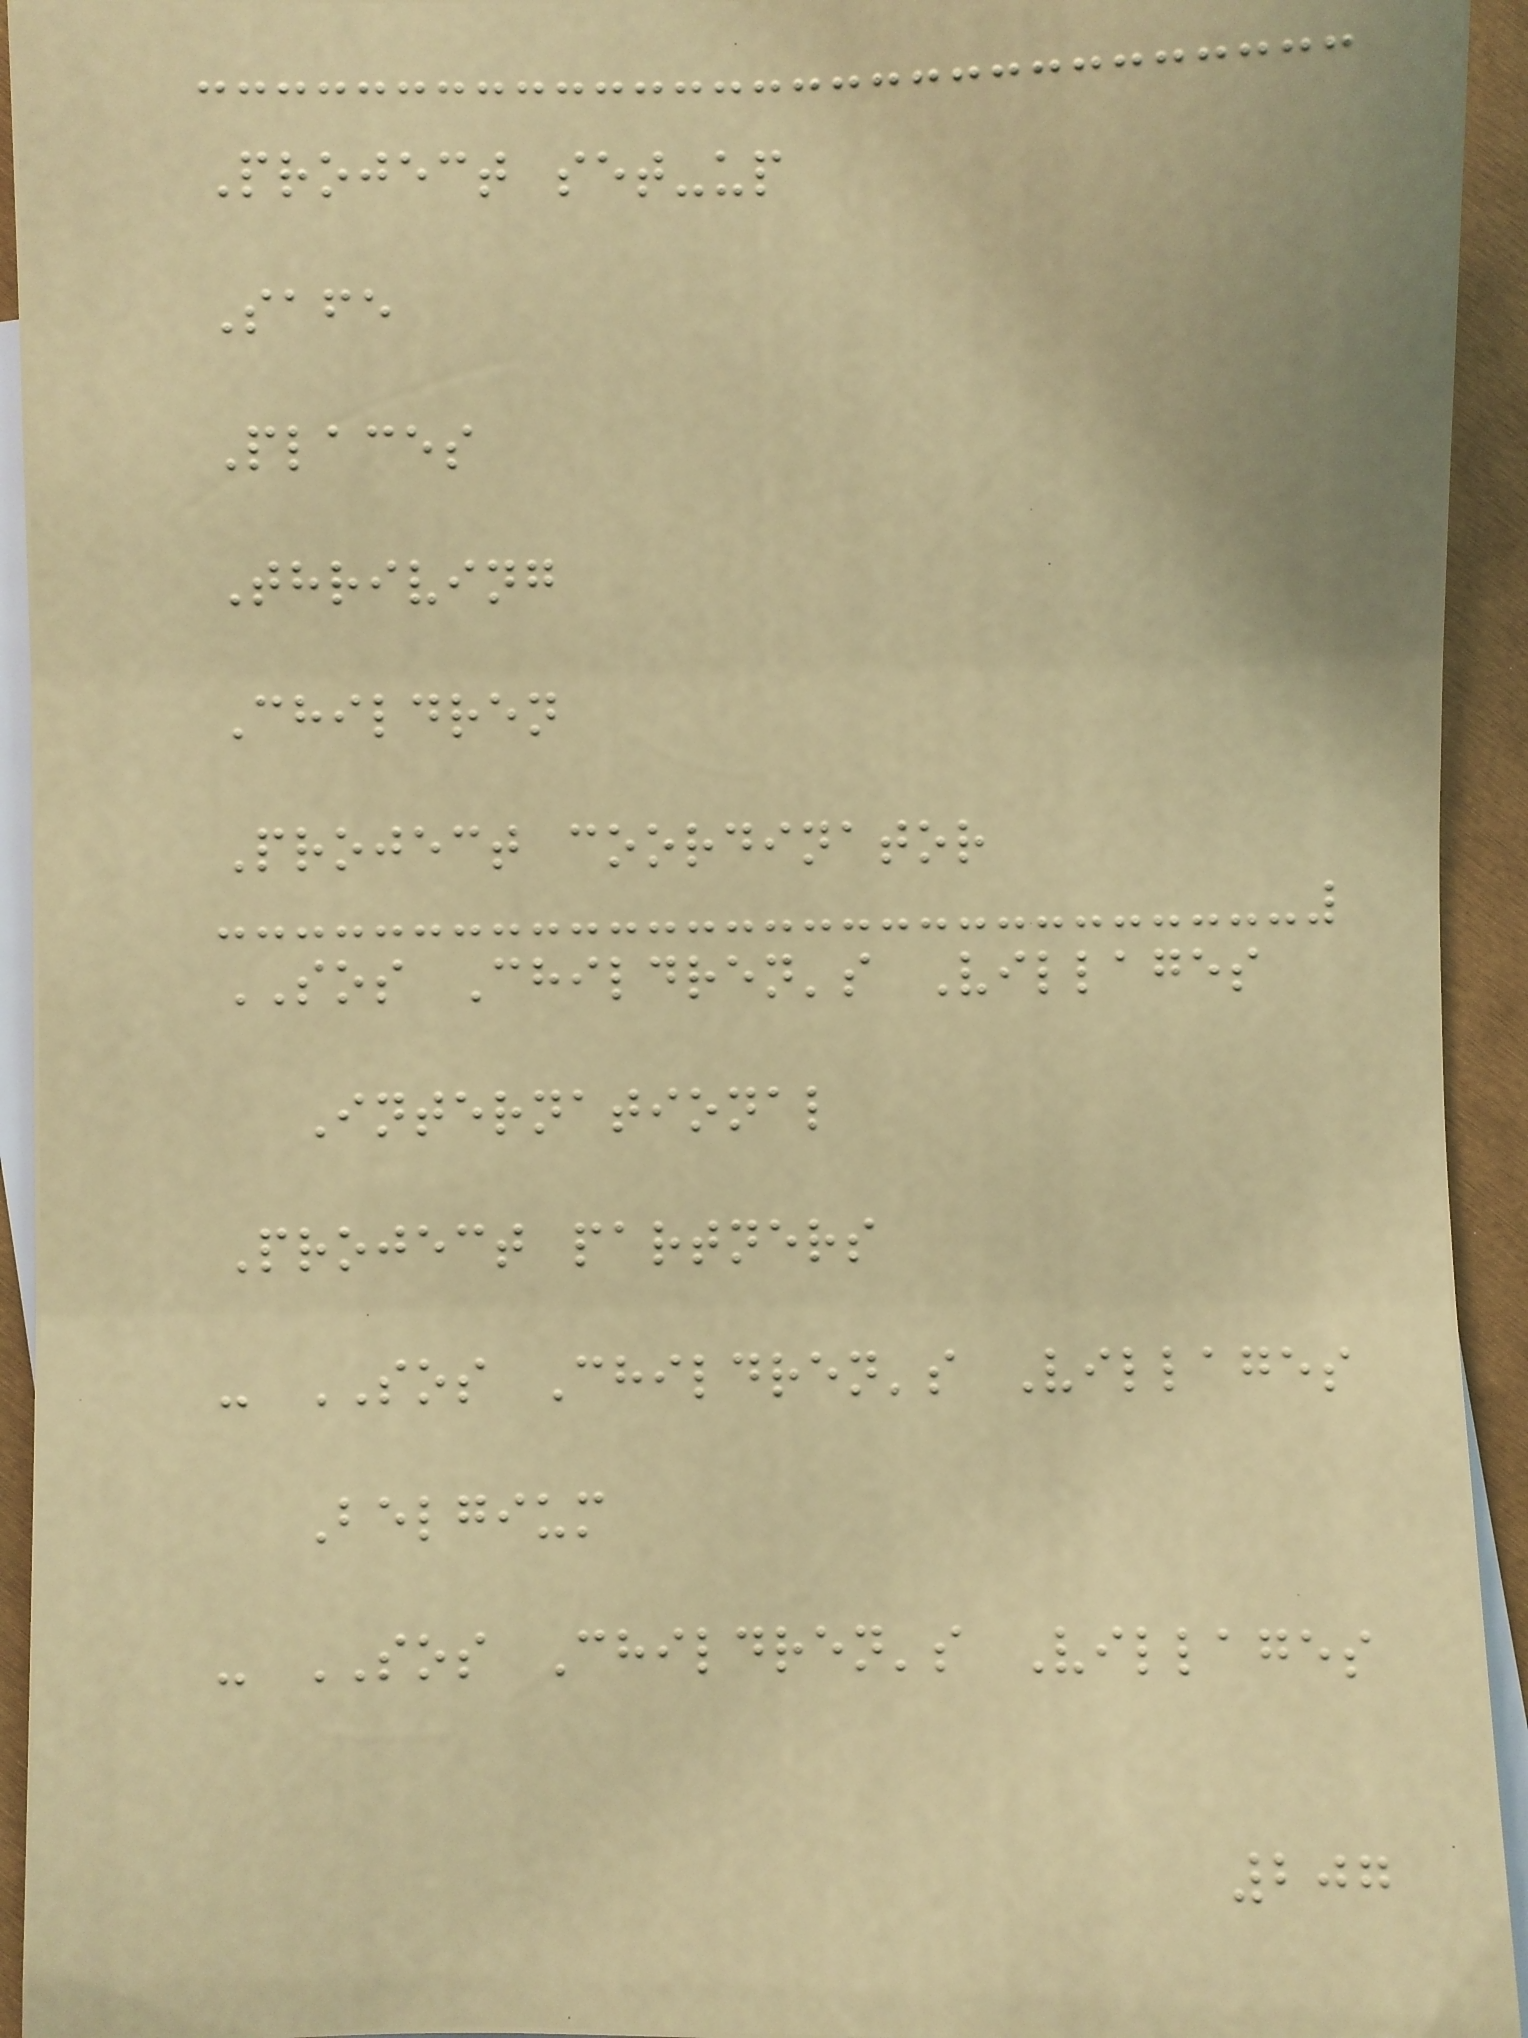Project set-up
Safe
Places
Thriving
Children
Project coordinator
SOS Children's Villages
International
Project partners
- SOS Children's Villages
Belgium
- SOS Children's Villages
207
